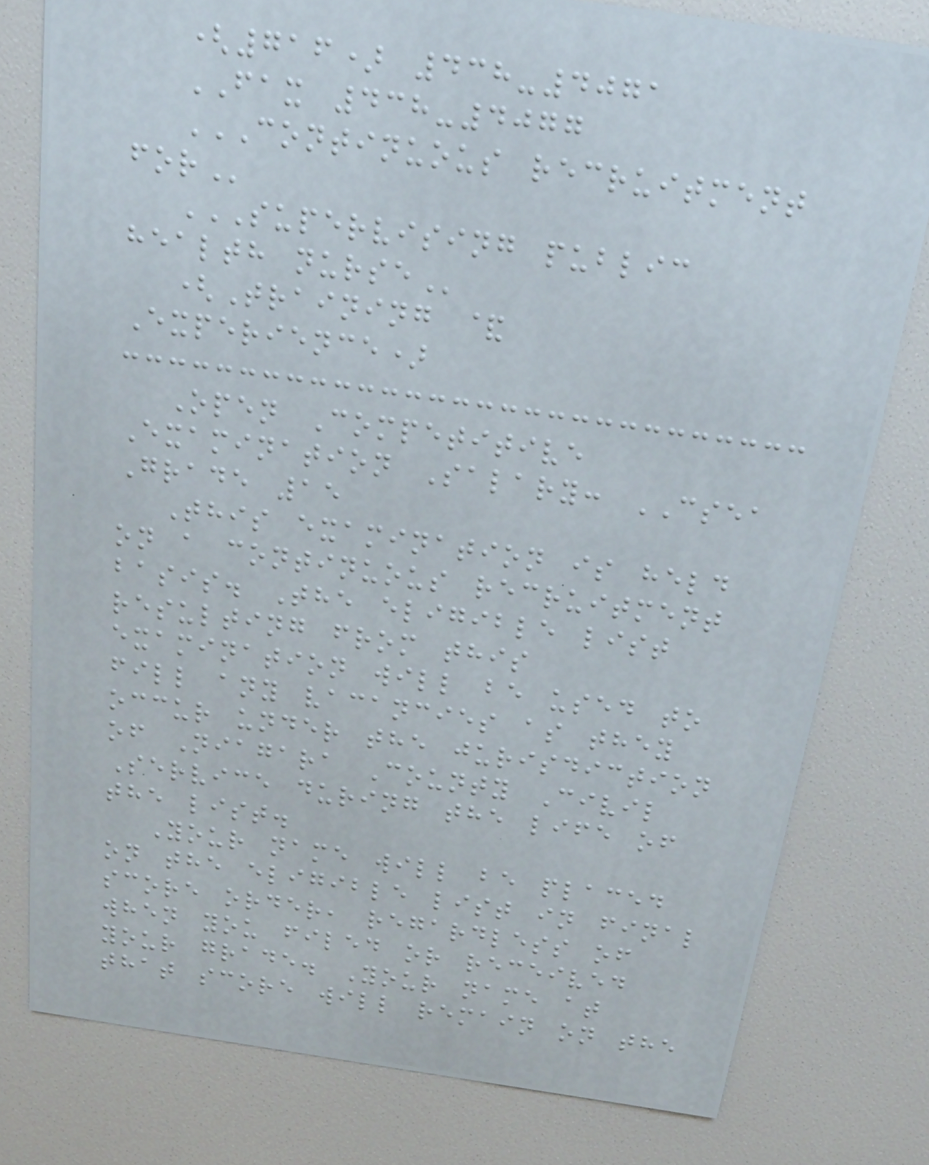(716) 438-4071
FAX 438-4077
CONTINUOUS RECRUITMENT
FOR
SUPERVISING PUBLIC
HEALTH NURSE
(Training &
Experience)
Open Competitive
Examination Salary: CSEA
Grade 15
This examination is held
on a continuous recruitment
basis. The eligible list
resulting from this
examination will be used to
fill any vacancies as they
occur under the jurisdiction
of Niagara County Civil
Service during the life of
the list.
Your name will be placed
on the eligible list in final
score order, regardless of
when you filed or received
your grade. Your name at
that score will remain on the
